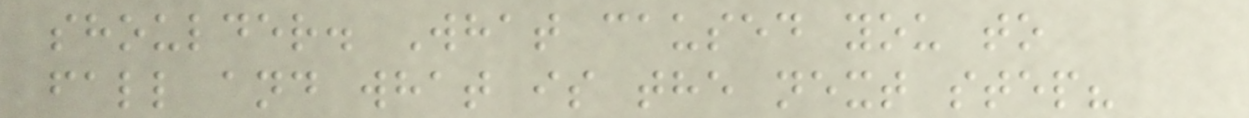shoulder. What caused you to
fall and what is the next step?
